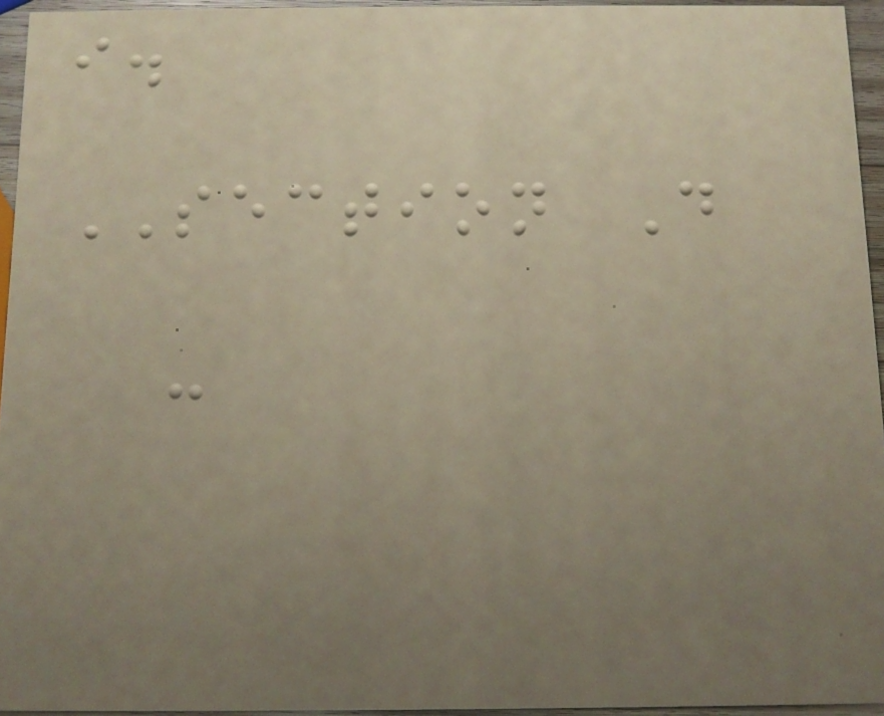i.
SECTION D
-
